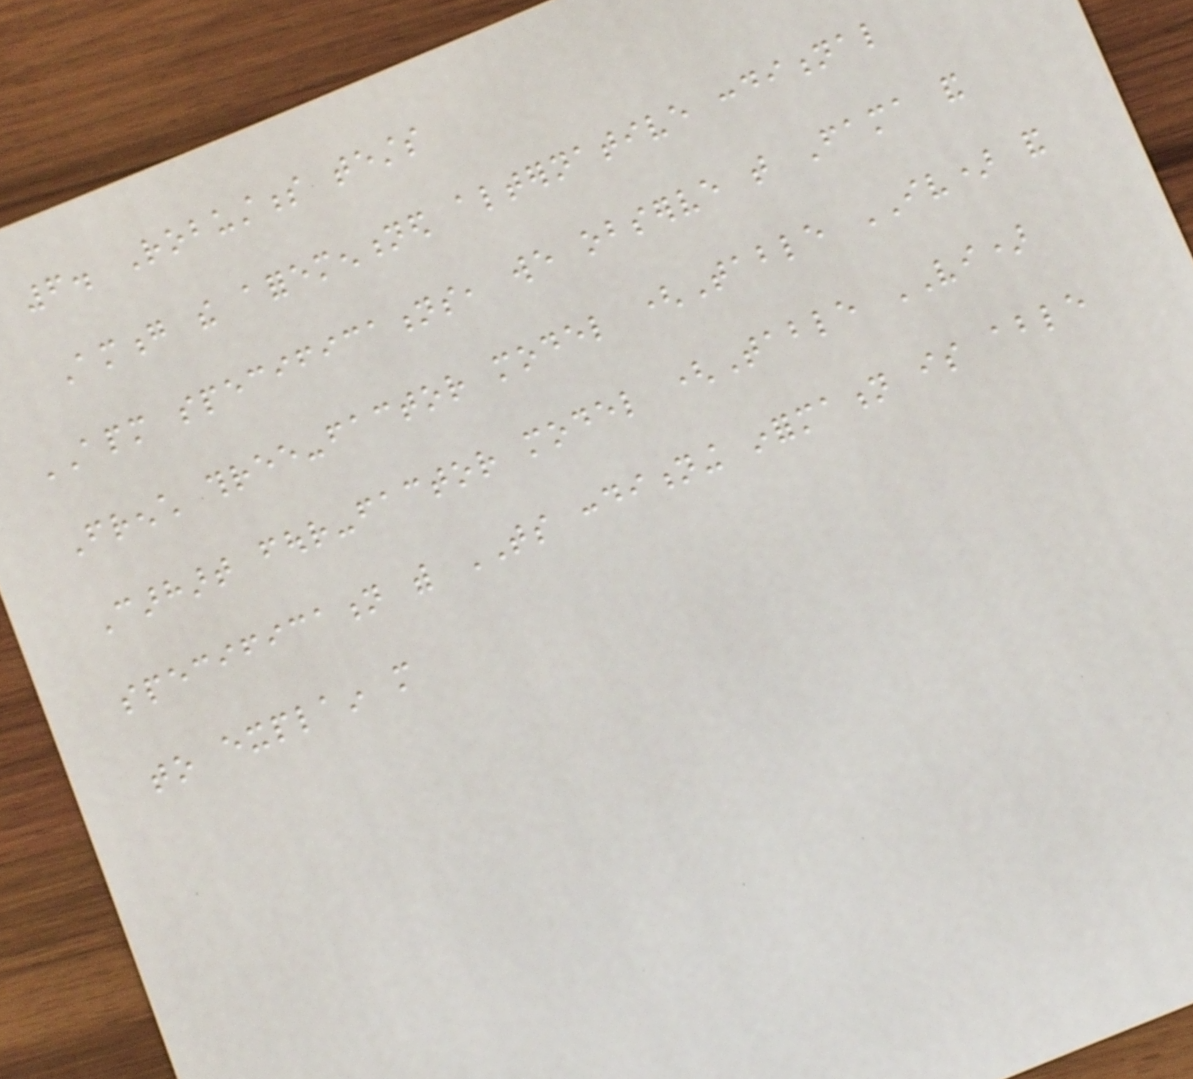6. Robustness tests
Among the aforementioned alternative conditional
APM specifications, we observe that Fama and
French three-factor model (Table IV) and
Carhart four-factor model (Table VI)
specification with TS conditioning information is able
to explain more
